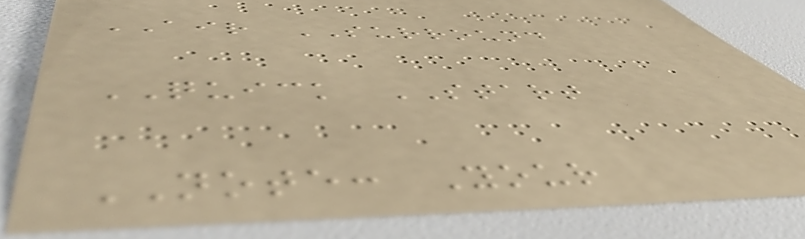AIR SURROUND
QUICK START
NOTE: Your
